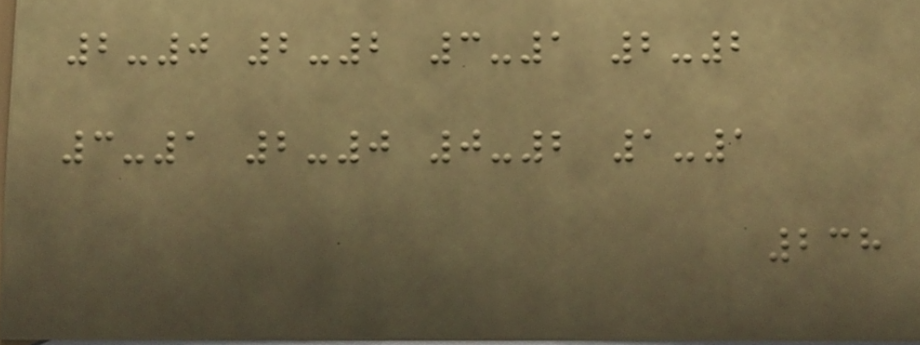2-0 2-2 3-1 2-2
3-1 2-0 0-2 1-1
238
